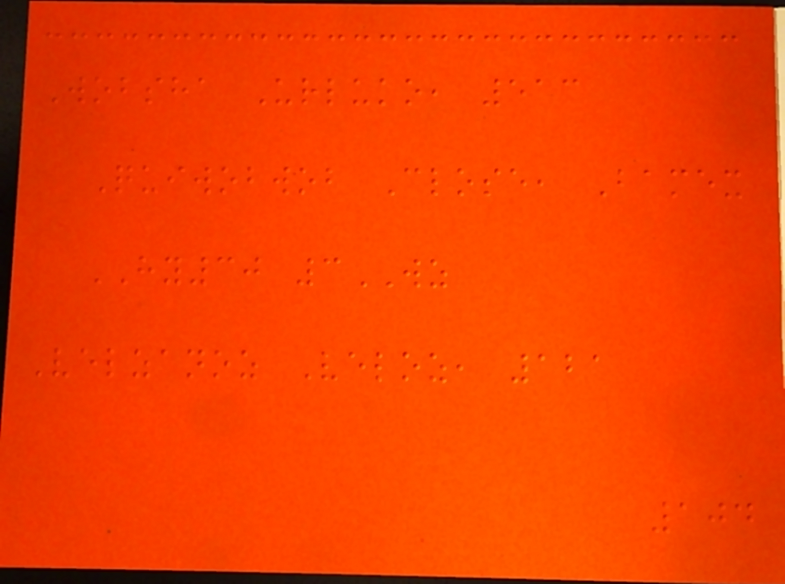Wobsha Urluko, 513
Quiwobwob Close, Bamex
HY30 3WZ
Velzanoz Veloz, 121
104
